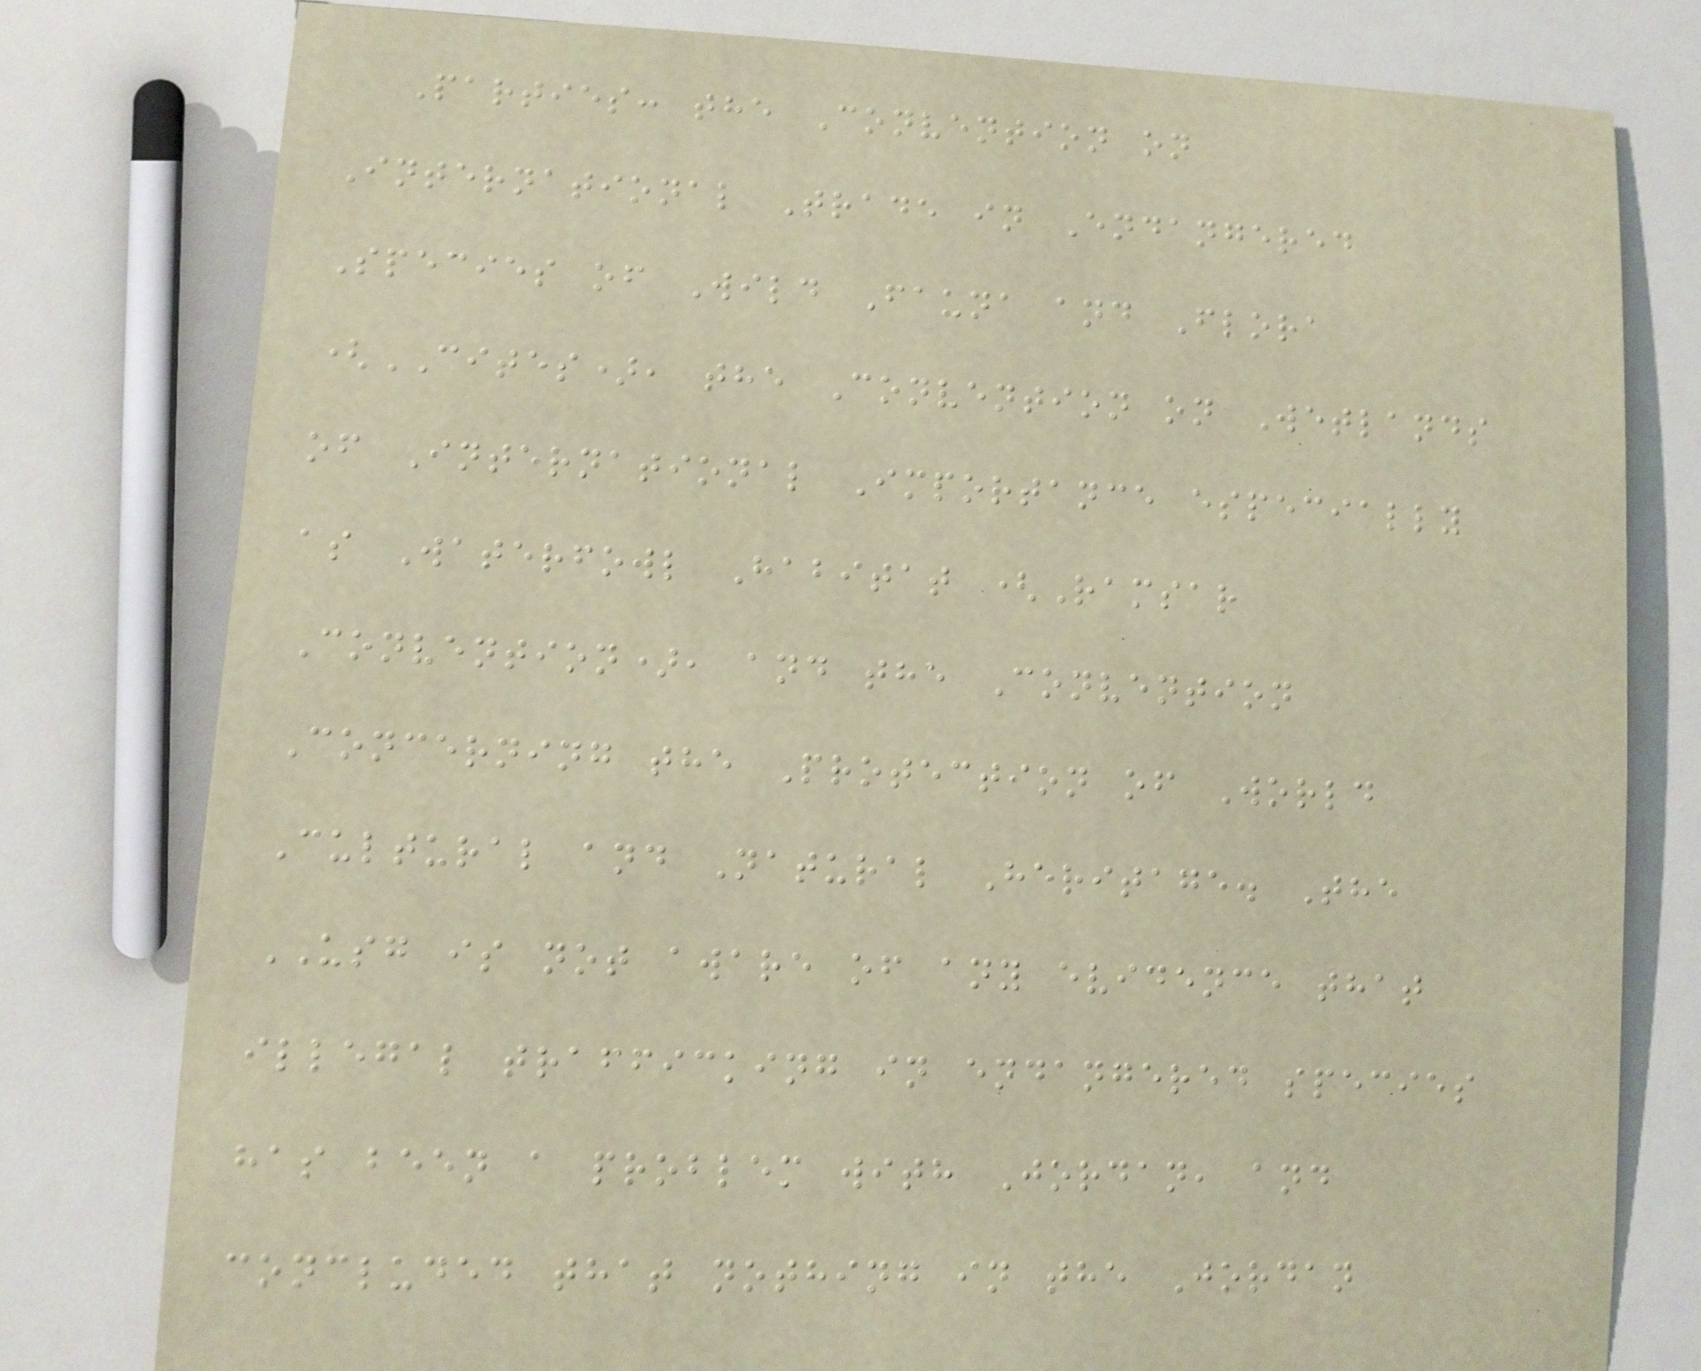Parties: the Convention on
International Trade in Endangered
Species of Wild Fauna and Flora
(CITES), the Convention on Wetlands
of International Importance especially
as Waterfowl Habitat (Ramsar
Convention), and the Convention
Concerning the Protection of World
Cultural and Natural Heritage. The
USG is not aware of any evidence that
illegal trafficking in endangered species
has been a problem with Jordan, and
concluded that nothing in the Jordan
